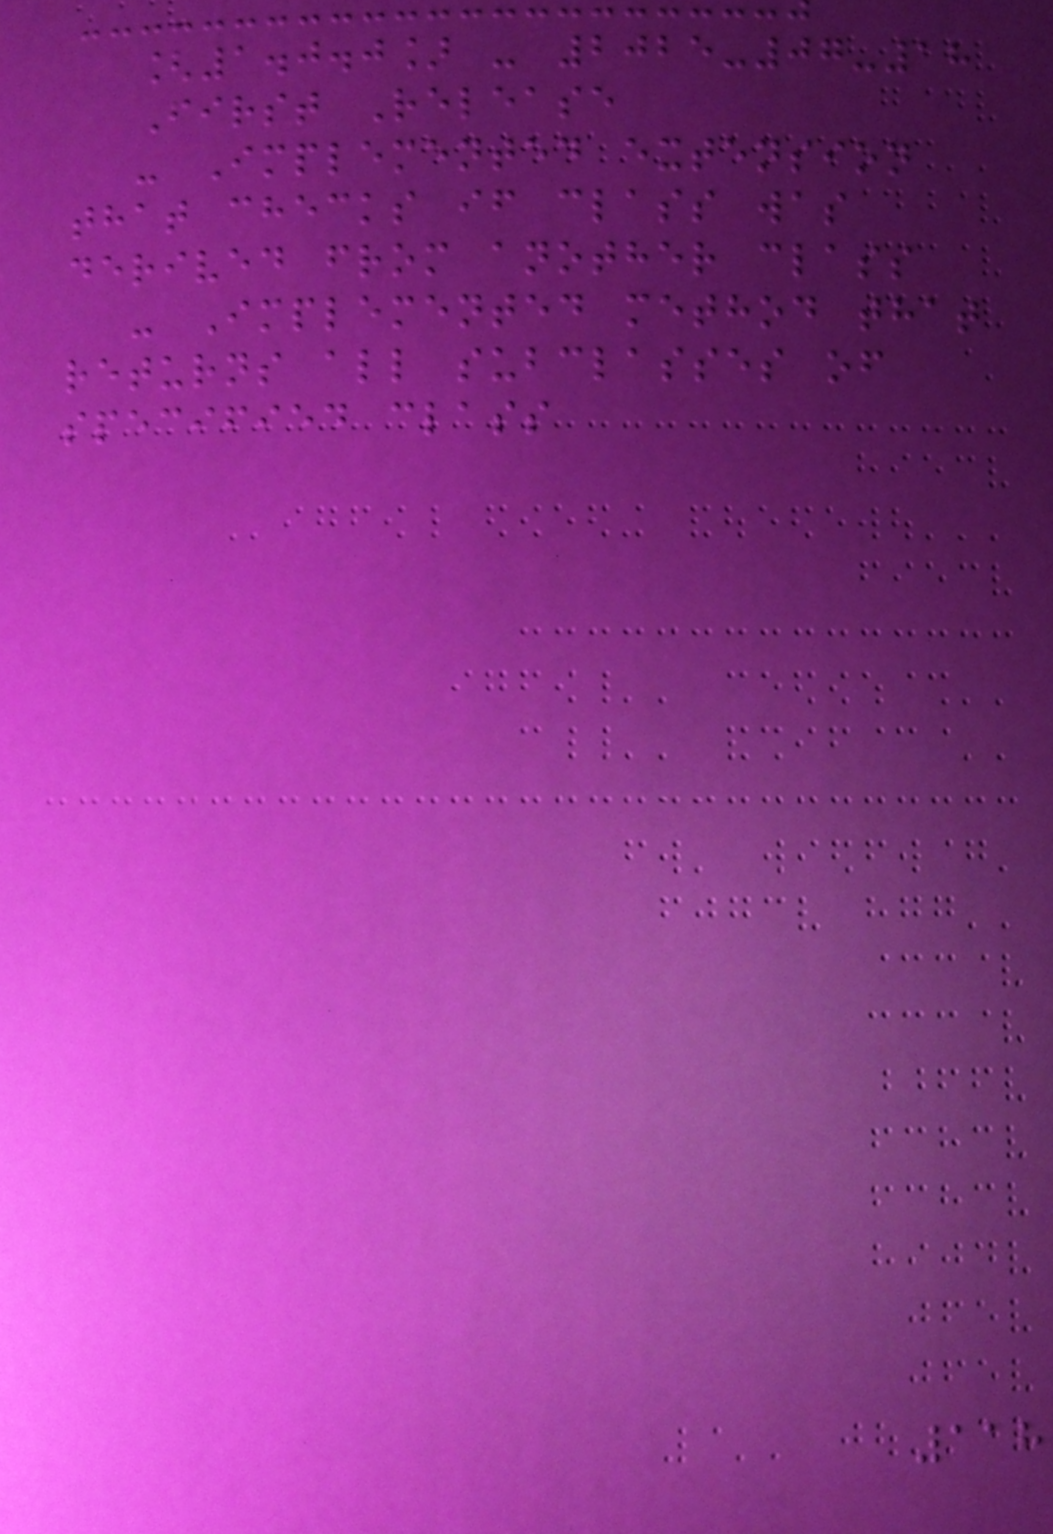[1.0.0] - 2025-07-18
First Release
- Implemented extension
that checks if class was
derived from another class
- Implemented method that
returns all subclasses of
specified class
118
